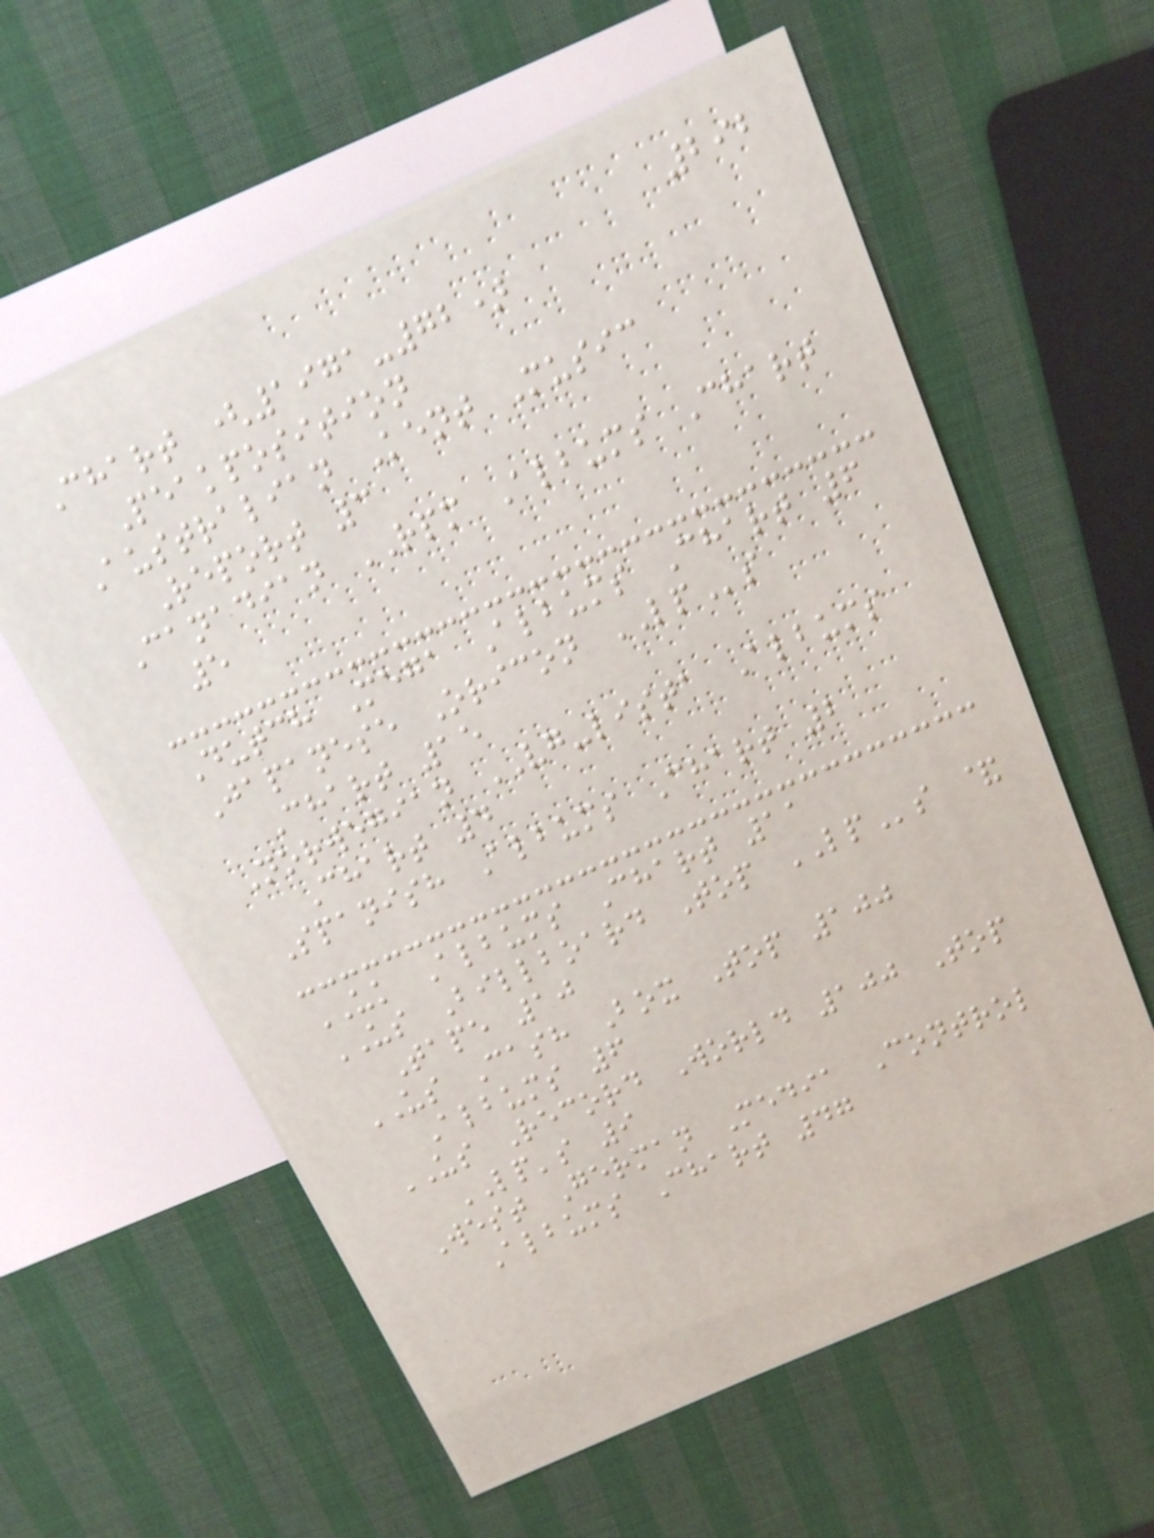292
Chart (1971-72)
Peakposition
Australian Kent Music
Report 3
Canadian RPM Albums Chart
5
Dutch Mega Albums Chart 6
Japanese Oricon LPs
Chart 15
Norwegian VG-lista Albums
Chart 4
Spanish Albums Chart 2
UK Albums Chart 11
US Billboard Top LPs &
Tape 10
US Cash Box Top 100
Albums 6
US Record World 100 Top
LP's 9
West German Media Control
Albums Chart 47
